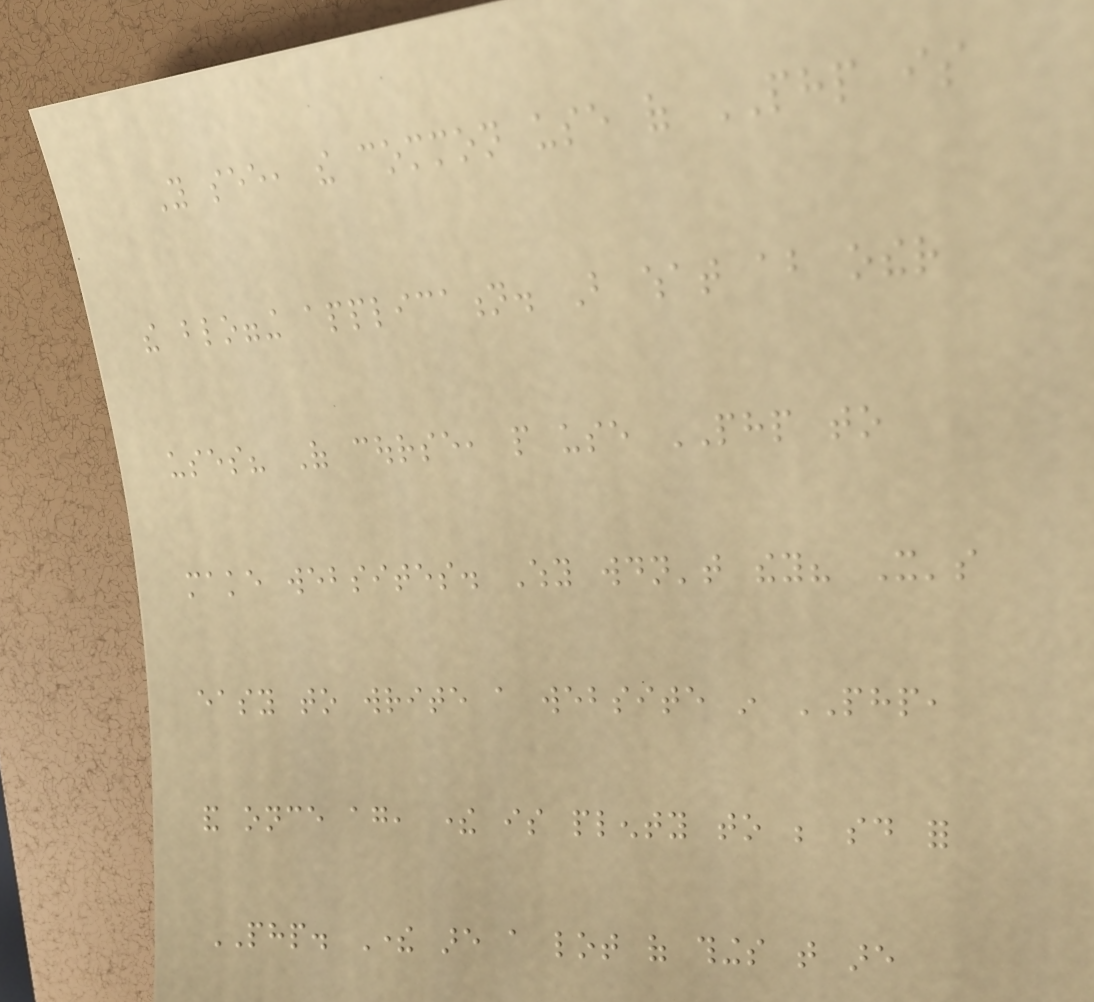You see, the common use of PHP is
the blogging application. But what about other
uses? Of course, people use PHP to
make websites. Why wouldn't they? It's
easy to write a website in PHP,
and once again, there is plenty to be said for
PHP. There are a lot of things that are
